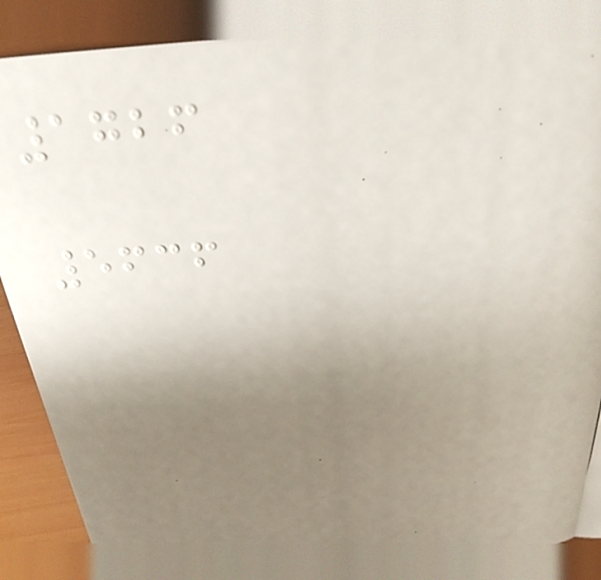1726
5636
